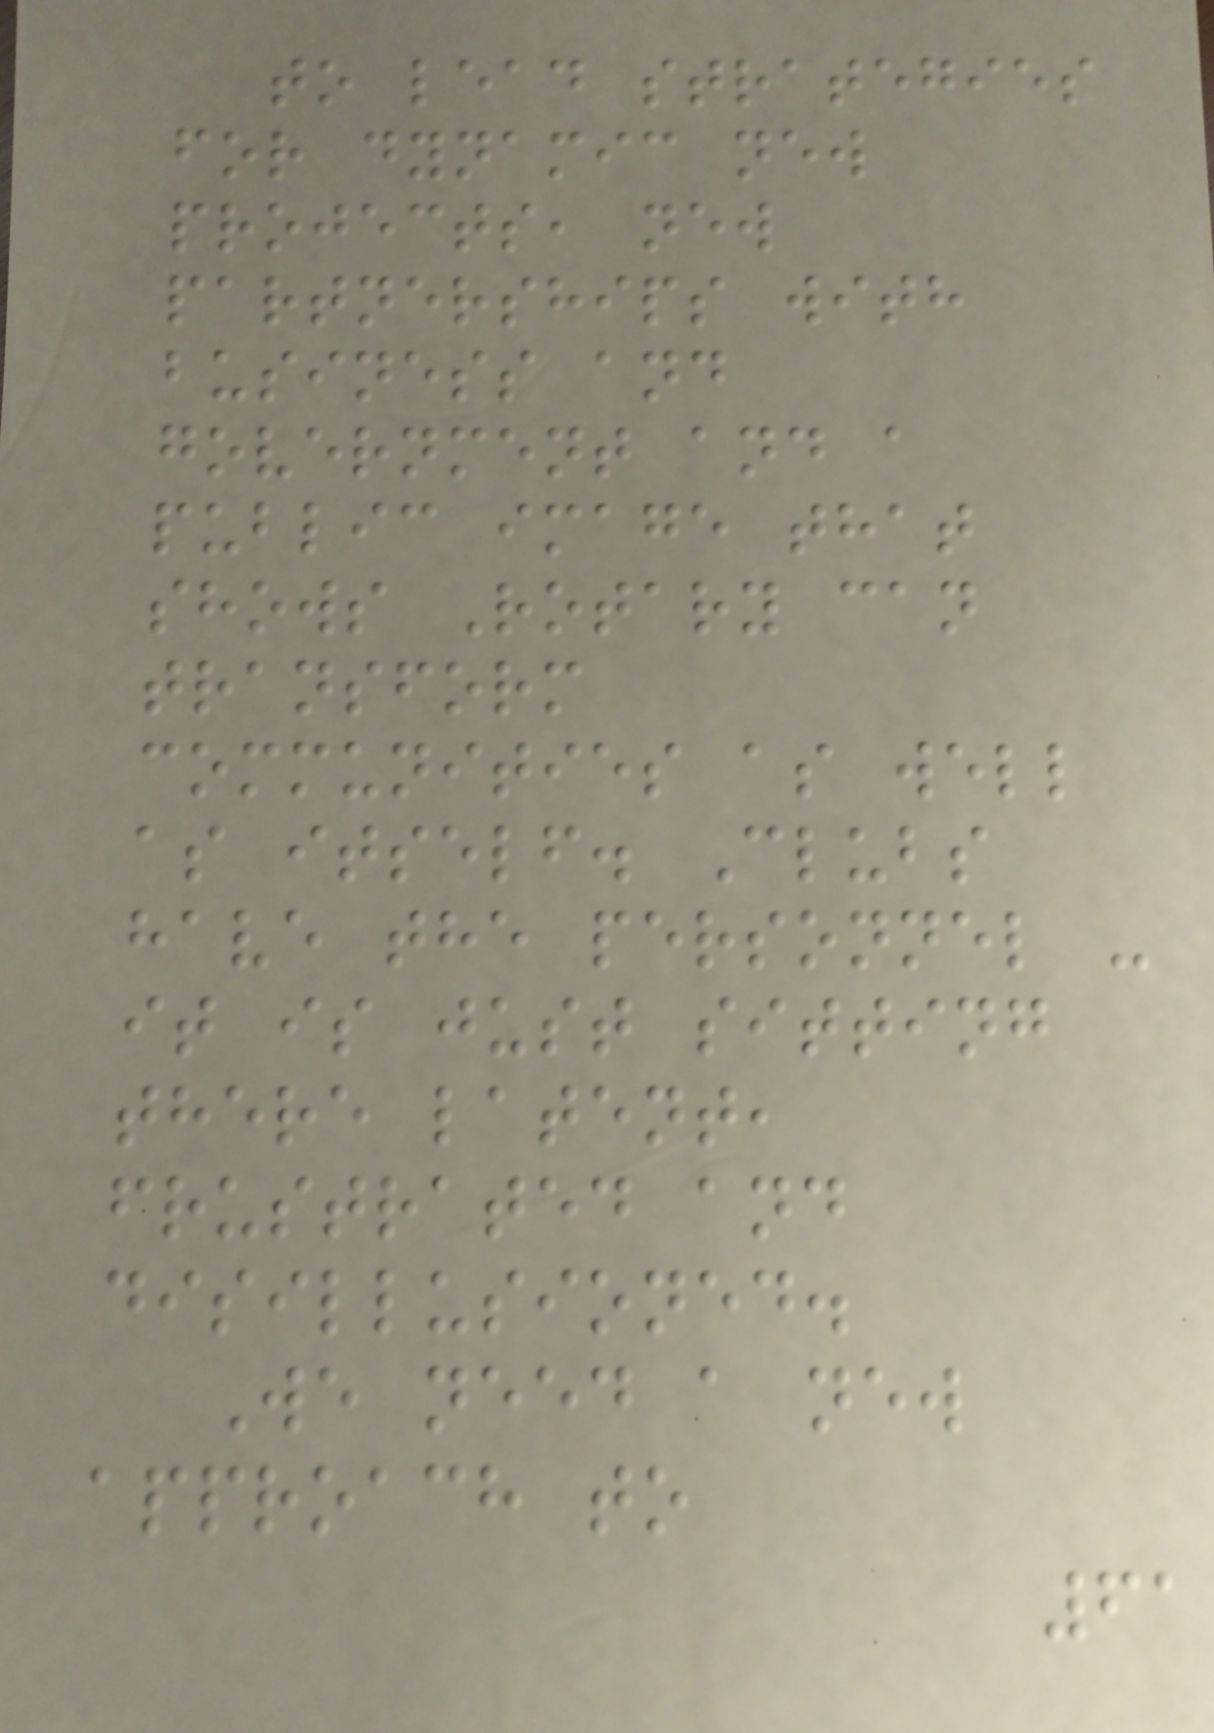to lead strategies
for dynamic new
projects, new
partnerships with
business and
government and a
public image that
shows Rotary can
transform
communities as well
as itself. Clubs
have the personnel -
it is just sitting
there latent,
frustrated and
disillusioned.
We need a new
approach to
61
